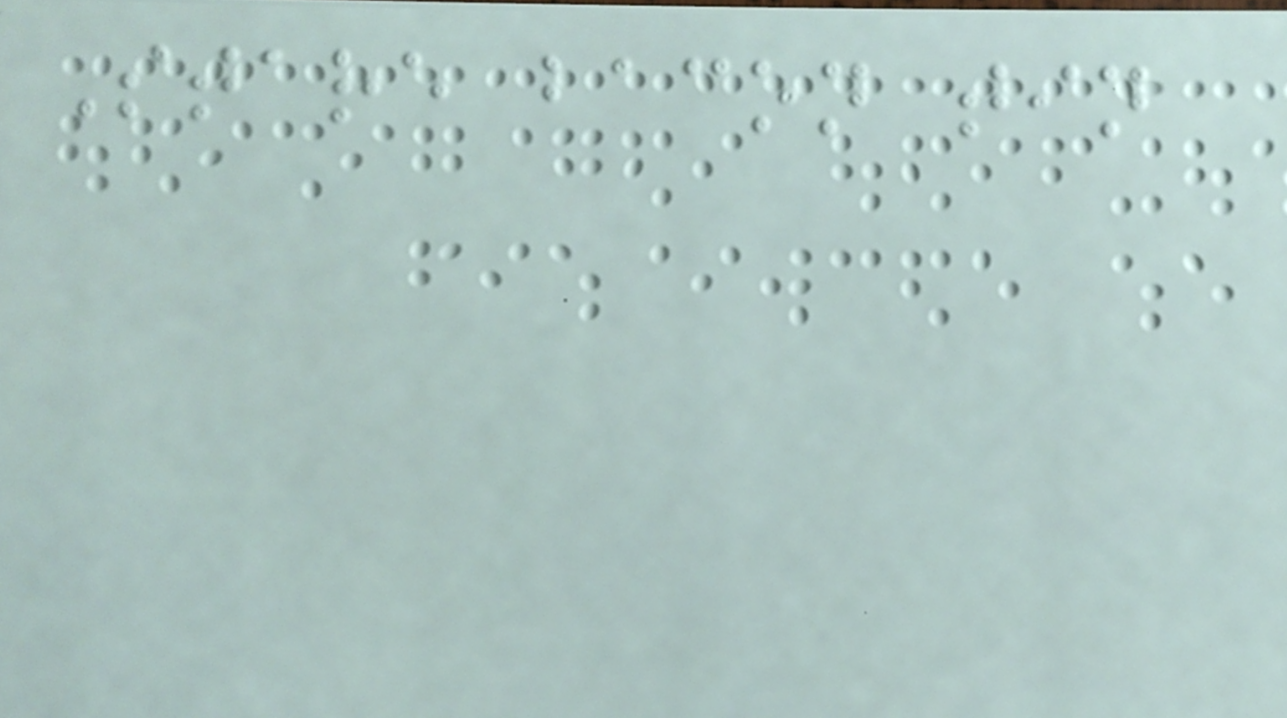Stare bacon tin
